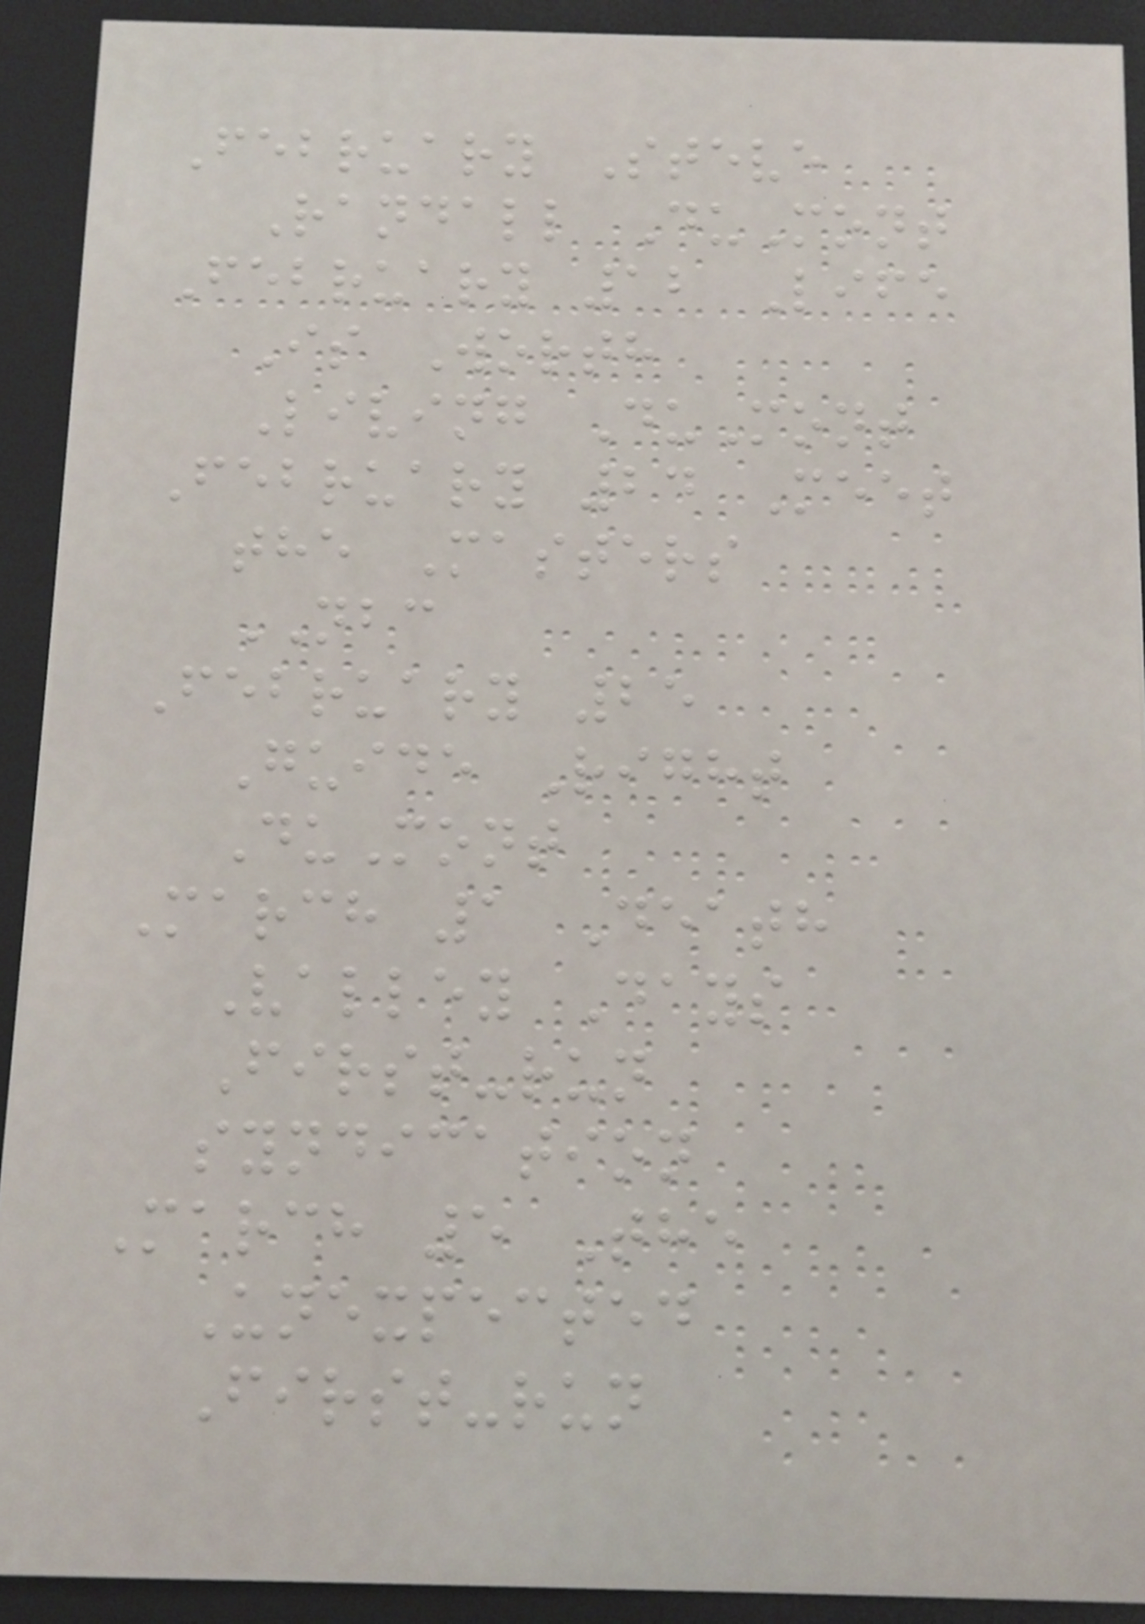February Steve
Randall DuMont
February 12 Life
Is Worth
Living DuMont
February 24 Meet
the Masters
NBC
February 25
Guide Right
DuMont
March 1 Death
Valley Days
First-run
syndication
March 5 The
Unexpected
First-run
